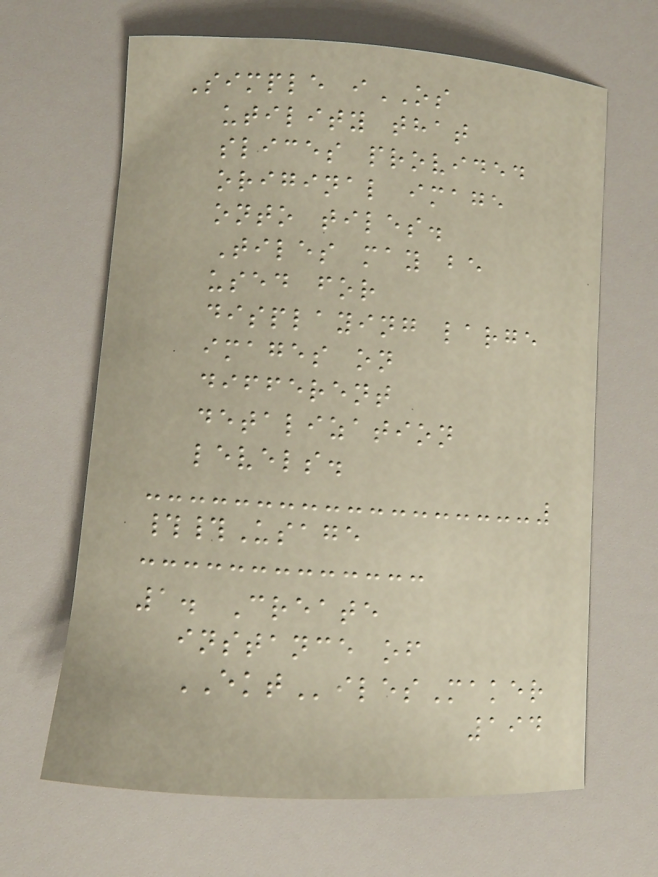Simple iOS
utility that
slices provided
original image
onto tiles.
Tiles may be
used for
displaying large
images on
different
detalization
levels.
##Usage
1. Create
instance of
EKTilesMaker
194
